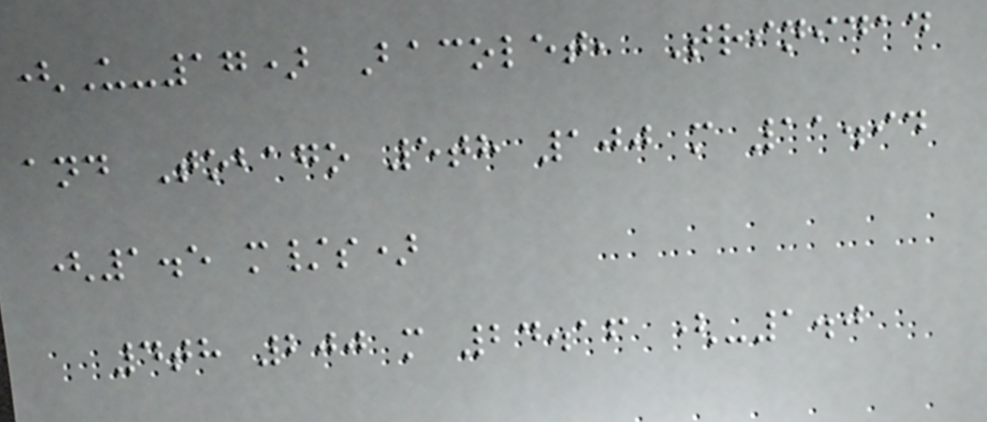(U-17) Bacolet, Trinidad
and Tobago 5th 100 m 11.94
(1.5 m/s)
4th 200 m 24.16 (-1.0
